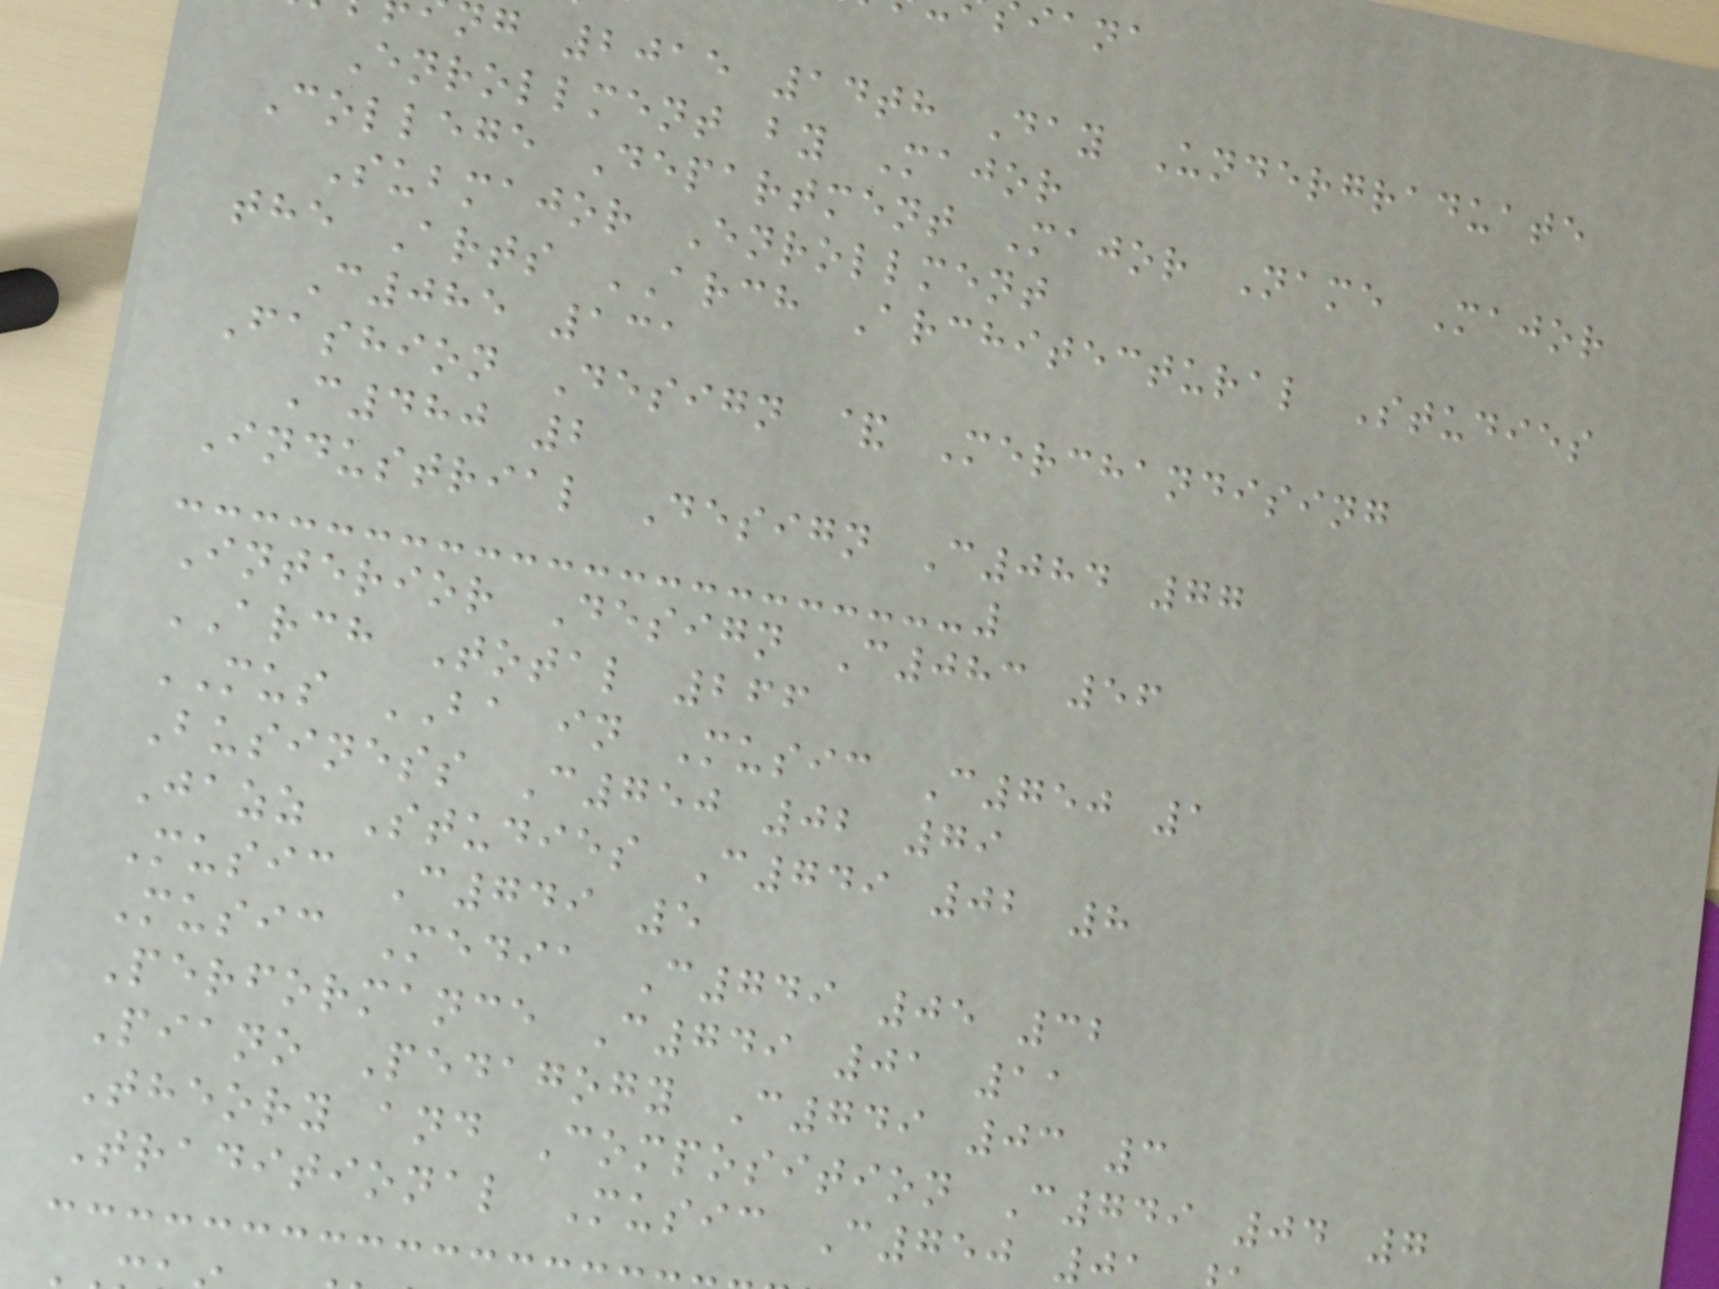g 2015 14th Day Undergraduate
Enrollment by Major
College Department Major Name Major
Submajor Enrollment
the Arts ARCH Architectural Studies
C085 131
Fashion Design & Merchandising
C480 2
Industrial Design C084 77
Interior Design C083 56
ARCH Total 266
MUS BA in Music C750 1
Business C750 02 79
Jazz Studies C749 02 8
Music C749 5
Music Media C749 05 32
Performance C749 01 11
Piano Pedagogy C749 03 3
Theory and Composition C749 04 7
Traditional Music C750 0
